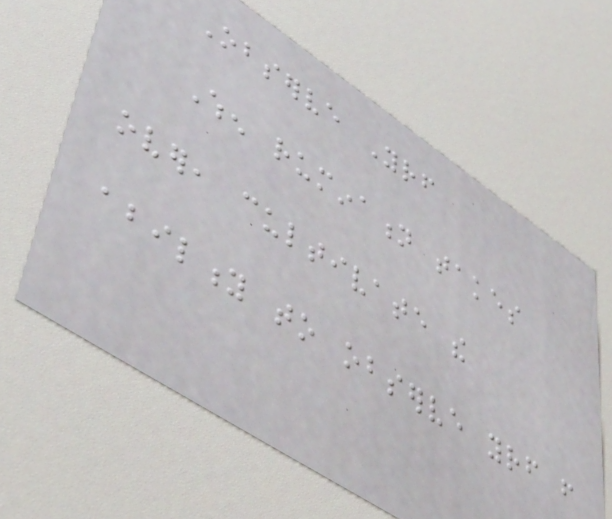Observe Yourself
When rumination takes
over, cultivate the
ability to observe yourself from
